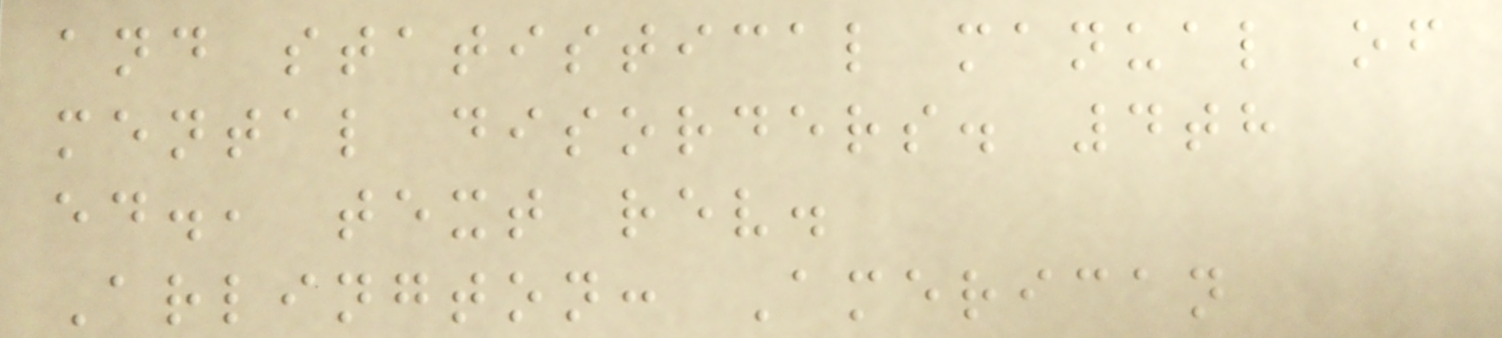and statistical manual of
mental disorders. 4th
ed., text rev.
Arlington: American
